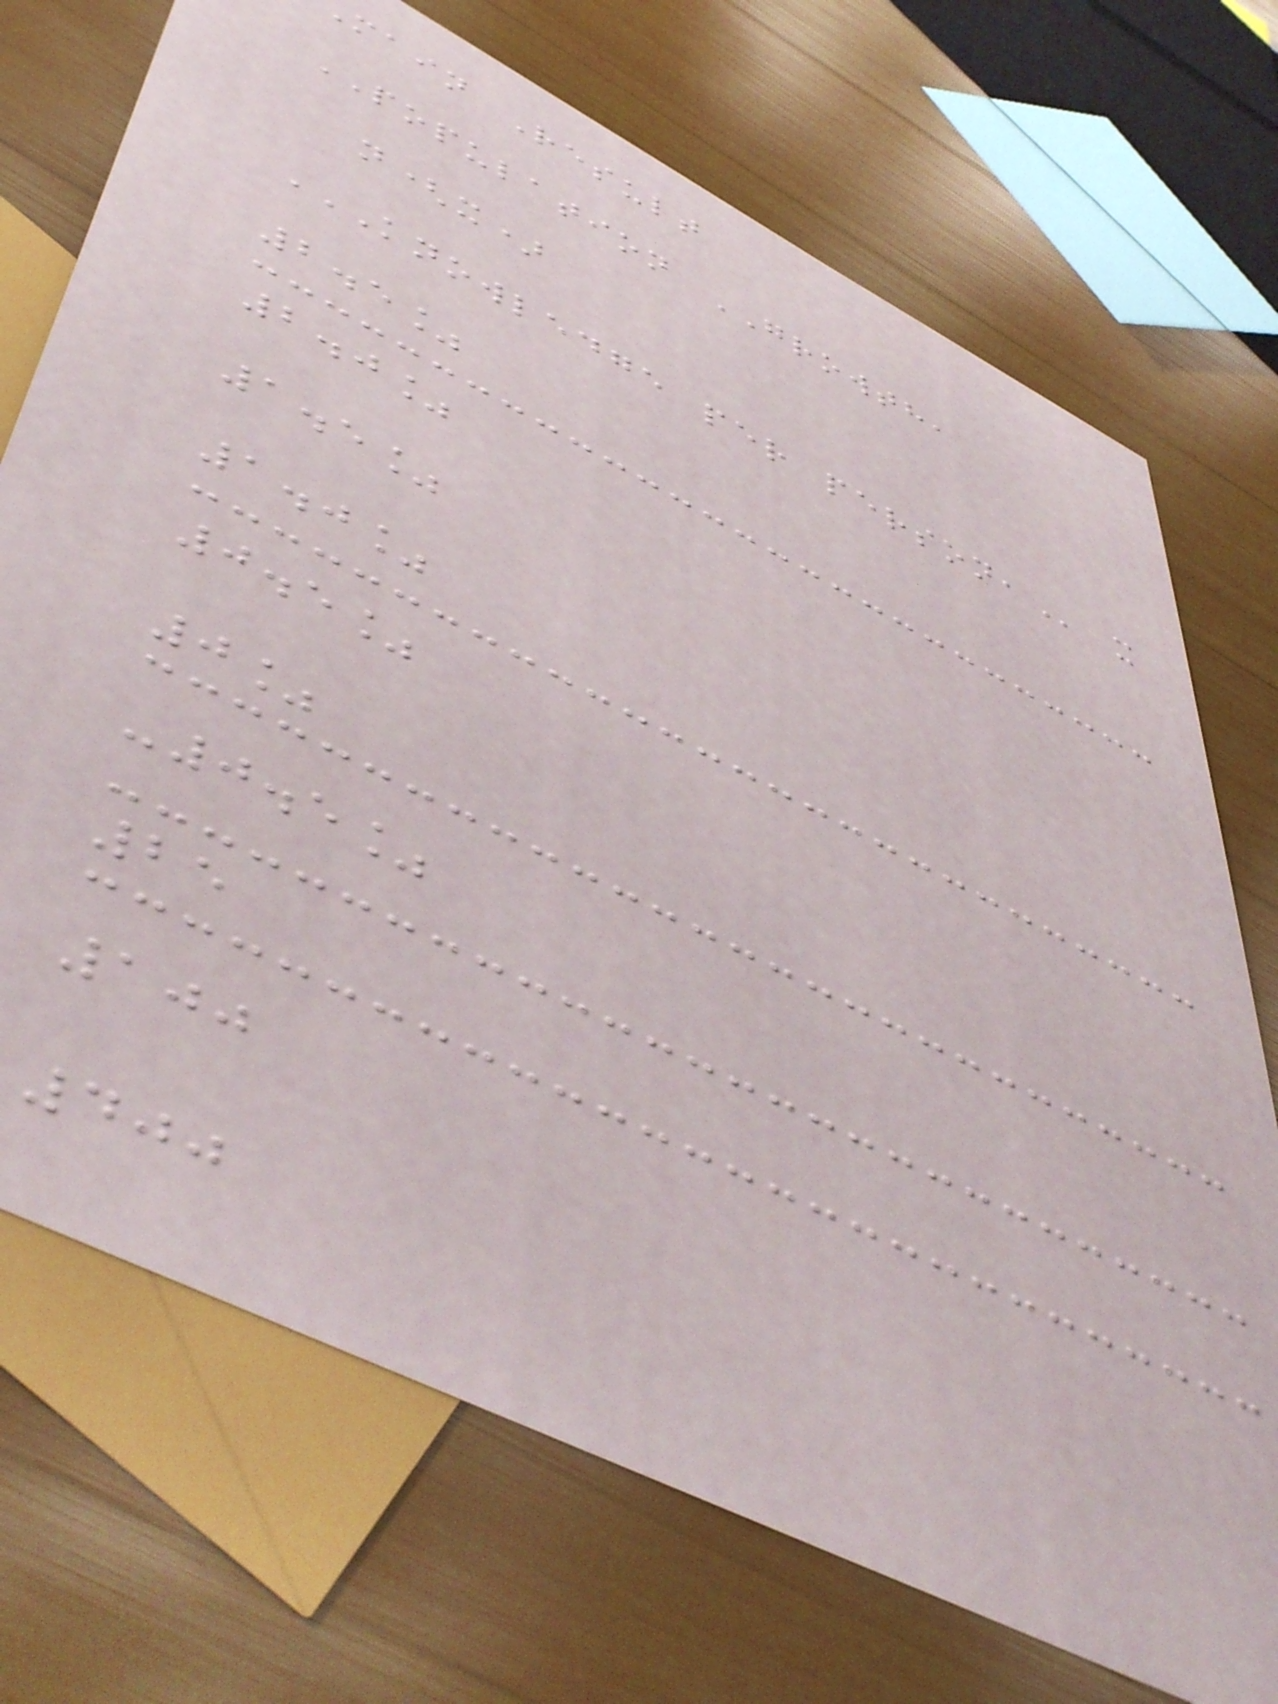main Result
POPULATION GROWTH,
n(x)
KNOWLEDGE PER PERSON, x
2.5%
2.0%
1.5%
1.0%
0.5%
0%
-0.5%
25
100
400
